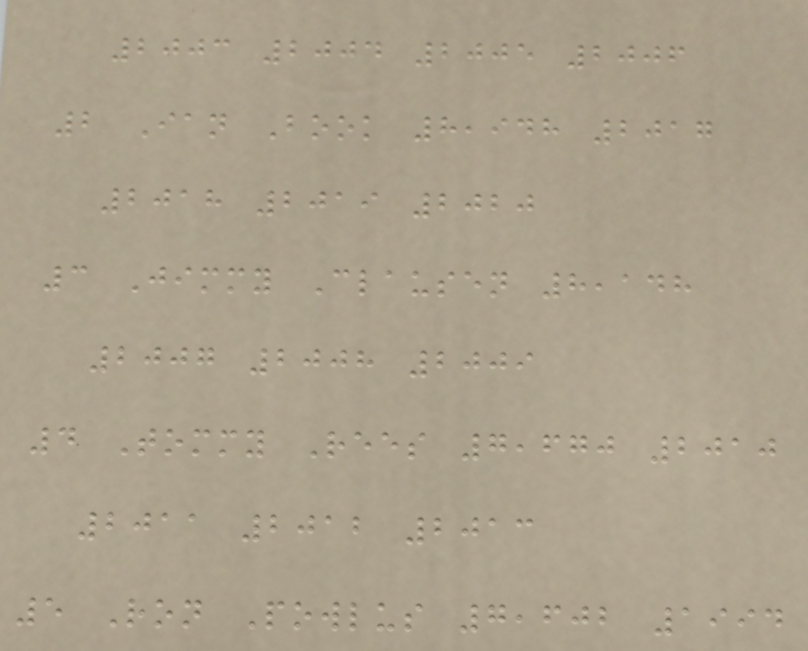2003 2004 2005 2006
2 Ian Book 8,948 2017
2018 2019 2020
3 Jimmy Clausen 8,148
2007 2008 2009
4 Tommy Rees 7,670 2010
2011 2012 2013
5 Ron Powlus 7,602 1994
